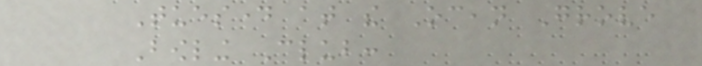Tuesday at the Ocean Grove
Bowling Club:
